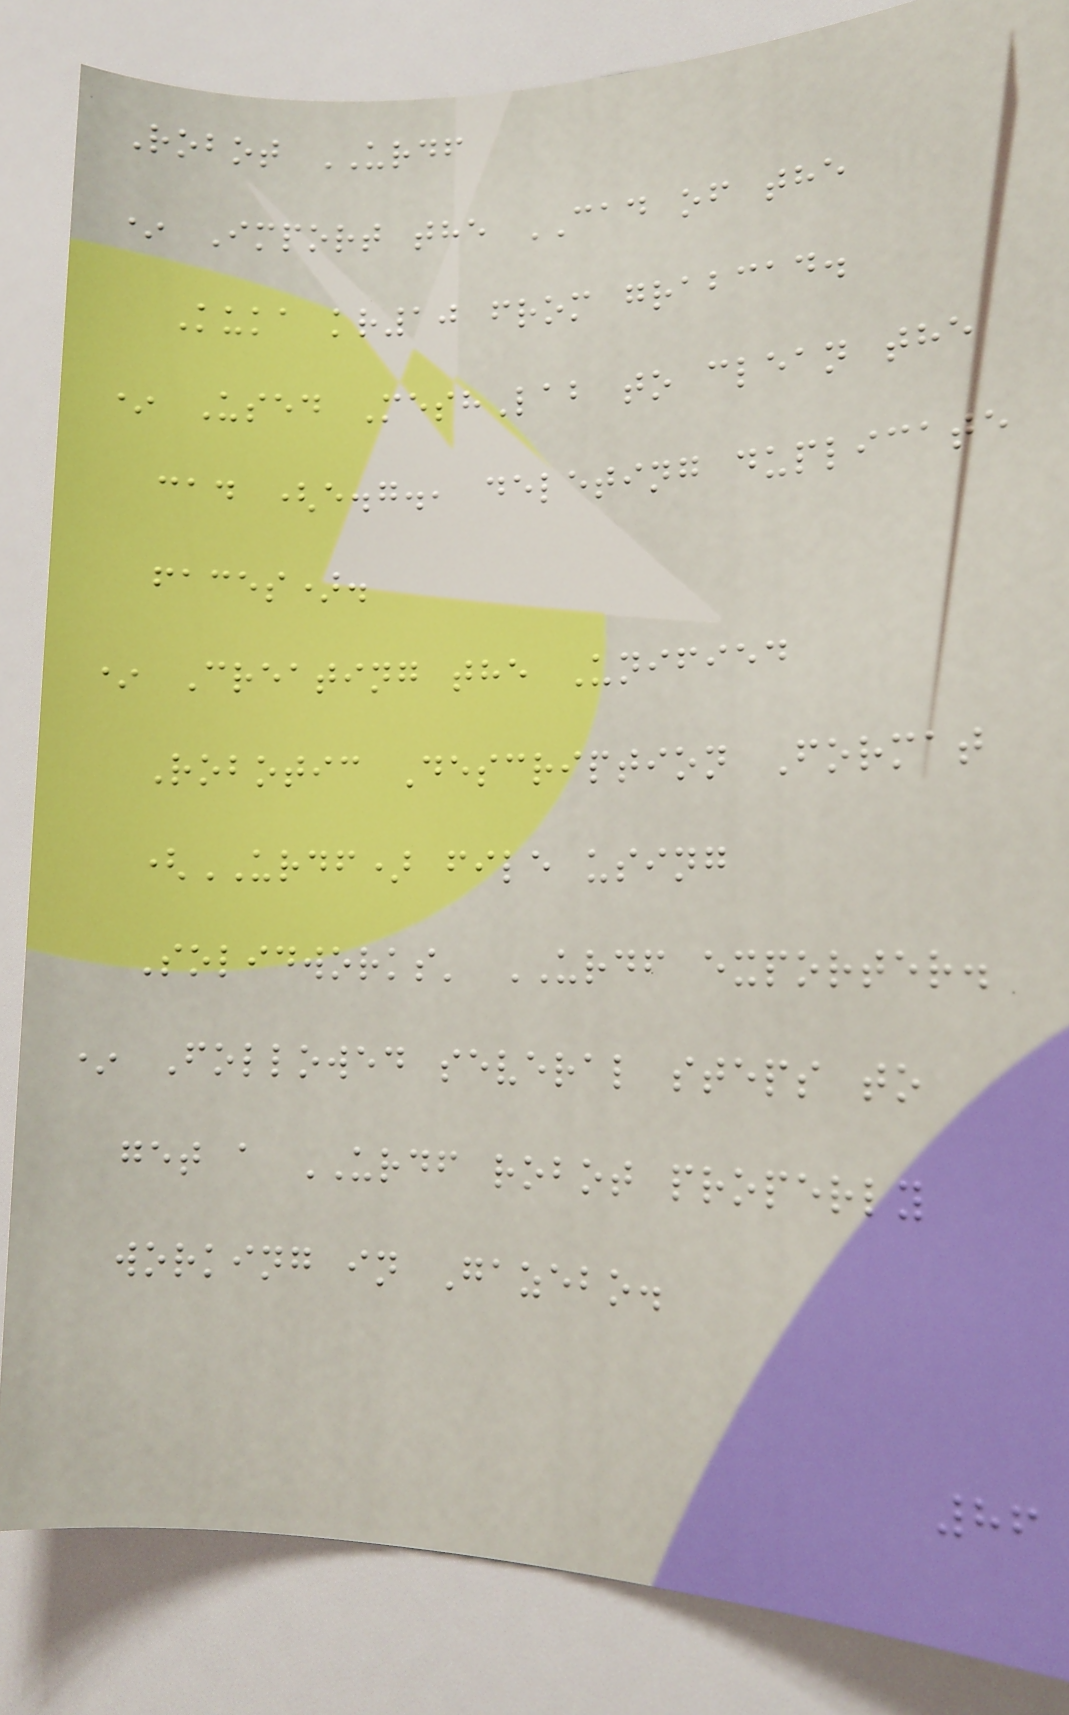Robot URDF
* Import the CAD of the
Kuka kr10 from grabcad.
* Used MeshLab to clean the
cad (e.g., deleting duplicate
faces).
* Creating the Unified
Robotic Description Format
(URDF) file using
Solidworks' URDF exporter.
* Followed several steps to
get a URDF robot properly
working in Gazebo.
86
